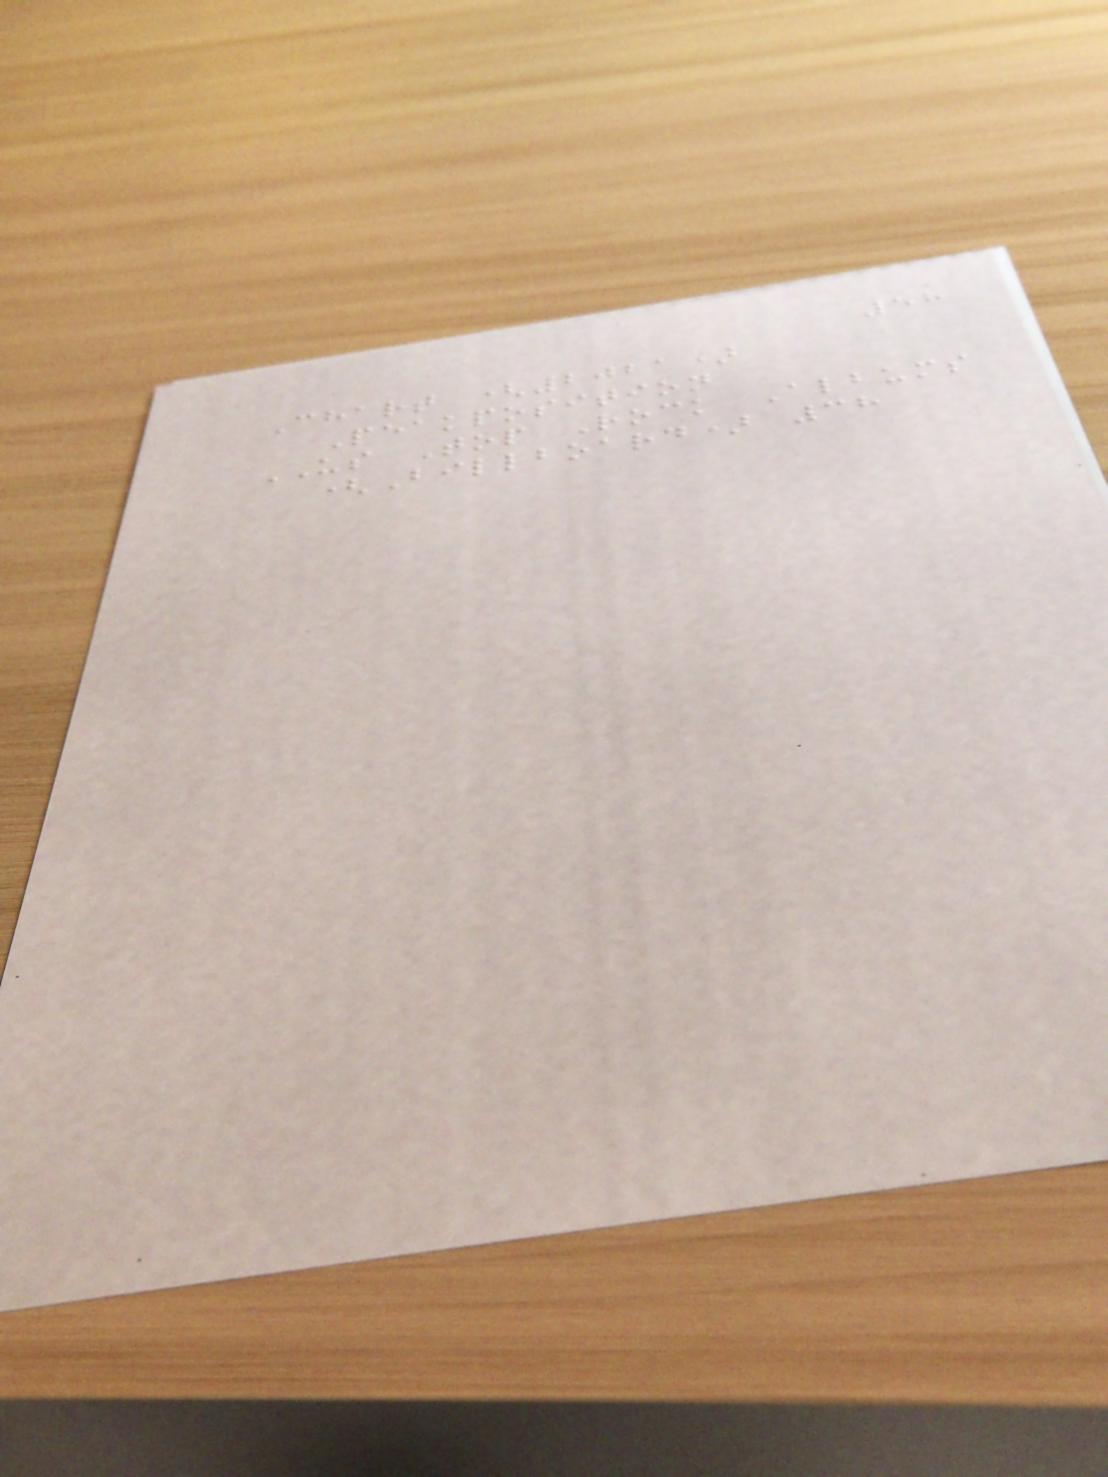58
Chart (2021)
Peakposition
US Top Rock Albums
(Billboard) 38
